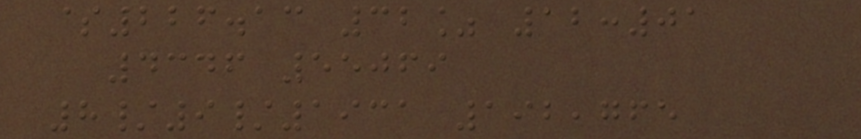$226.13 32% 12:01
4346 55069
8/9/1931 192,765
